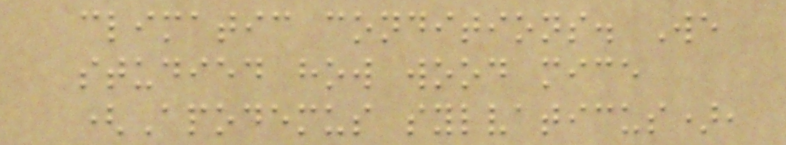climatic conditions. We
studied how wood mice
(Apodemus sylvaticus),
